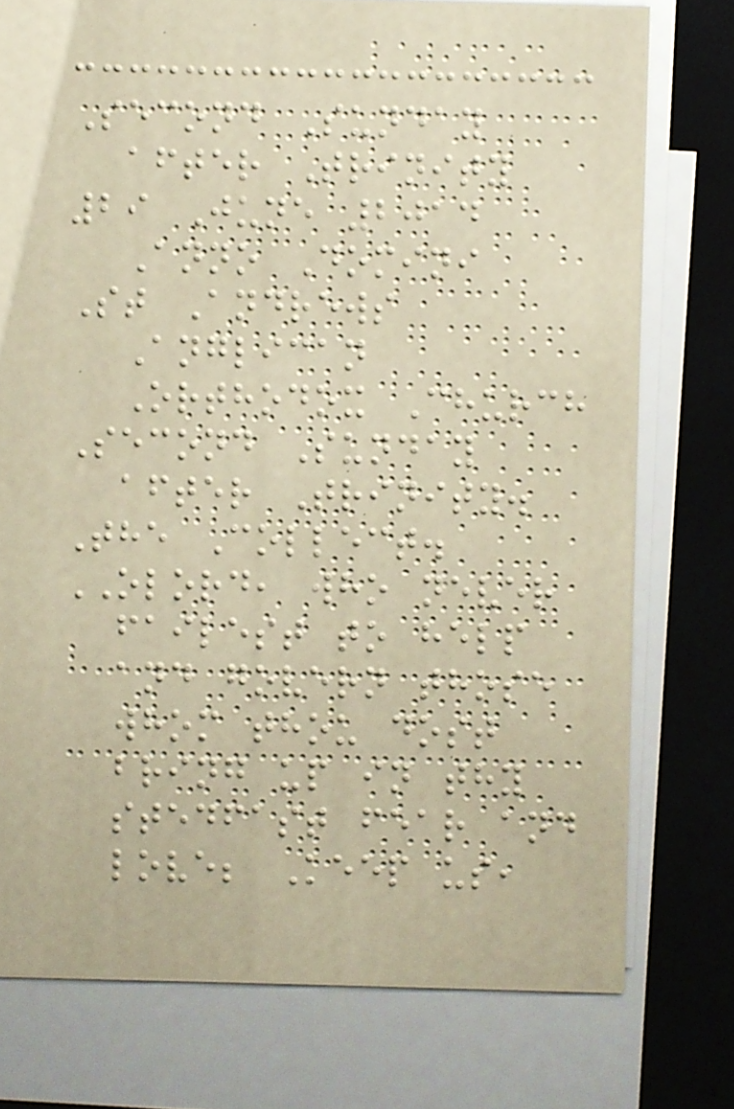Second Sunday
after Trinity
29 June 2014
Anno Domini
St Andrews
Anglican
Orthodox Church
Second Sunday
after Trinity.
The Collect.
OLORD, who never
failest to help
and govern those
whom thou dost
bring up in thy
stedfast fear and
love; Keep us,
